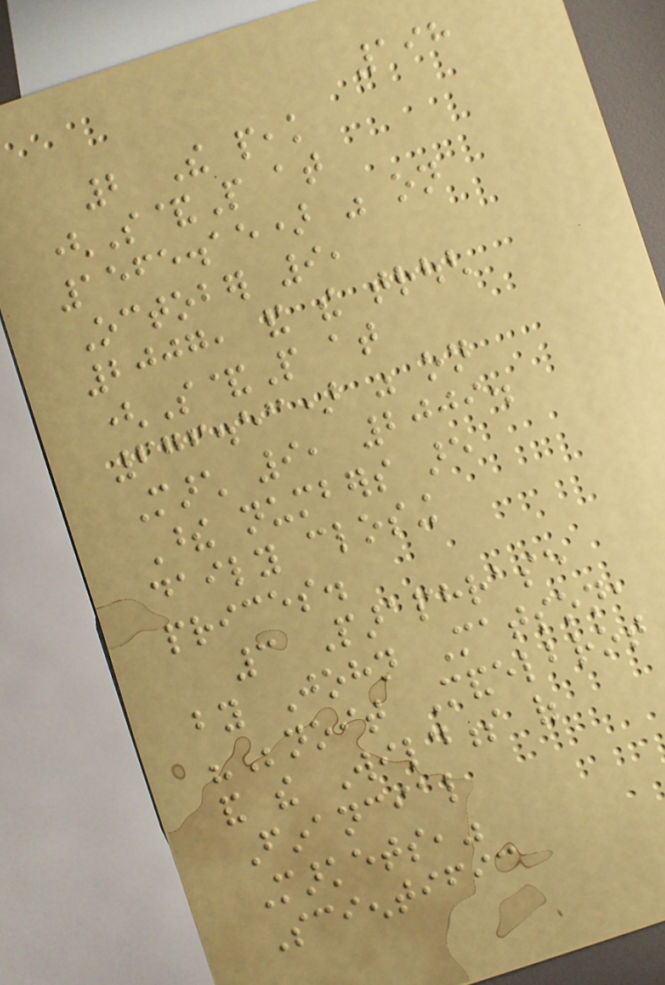198
2 The peak
(S&P at
1565.15) was on
October 9,
2007, and the trough
(S&P at
676.53) was on
March 9, 2009.
These numbers are
daily closing
prices.
3 Paraphrase
by John Matson,
"Benoit Mandelbrot
and the Wildness of
Financial
Markets,"
Scientific
